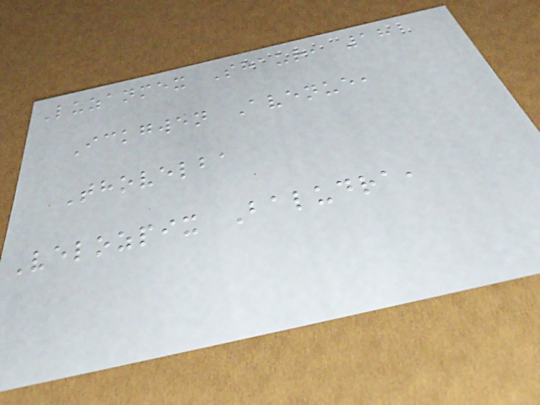Luzanmex Shaur, 18
Ickgwen Avenue,
Thovelba
Velozpix Baludra,
